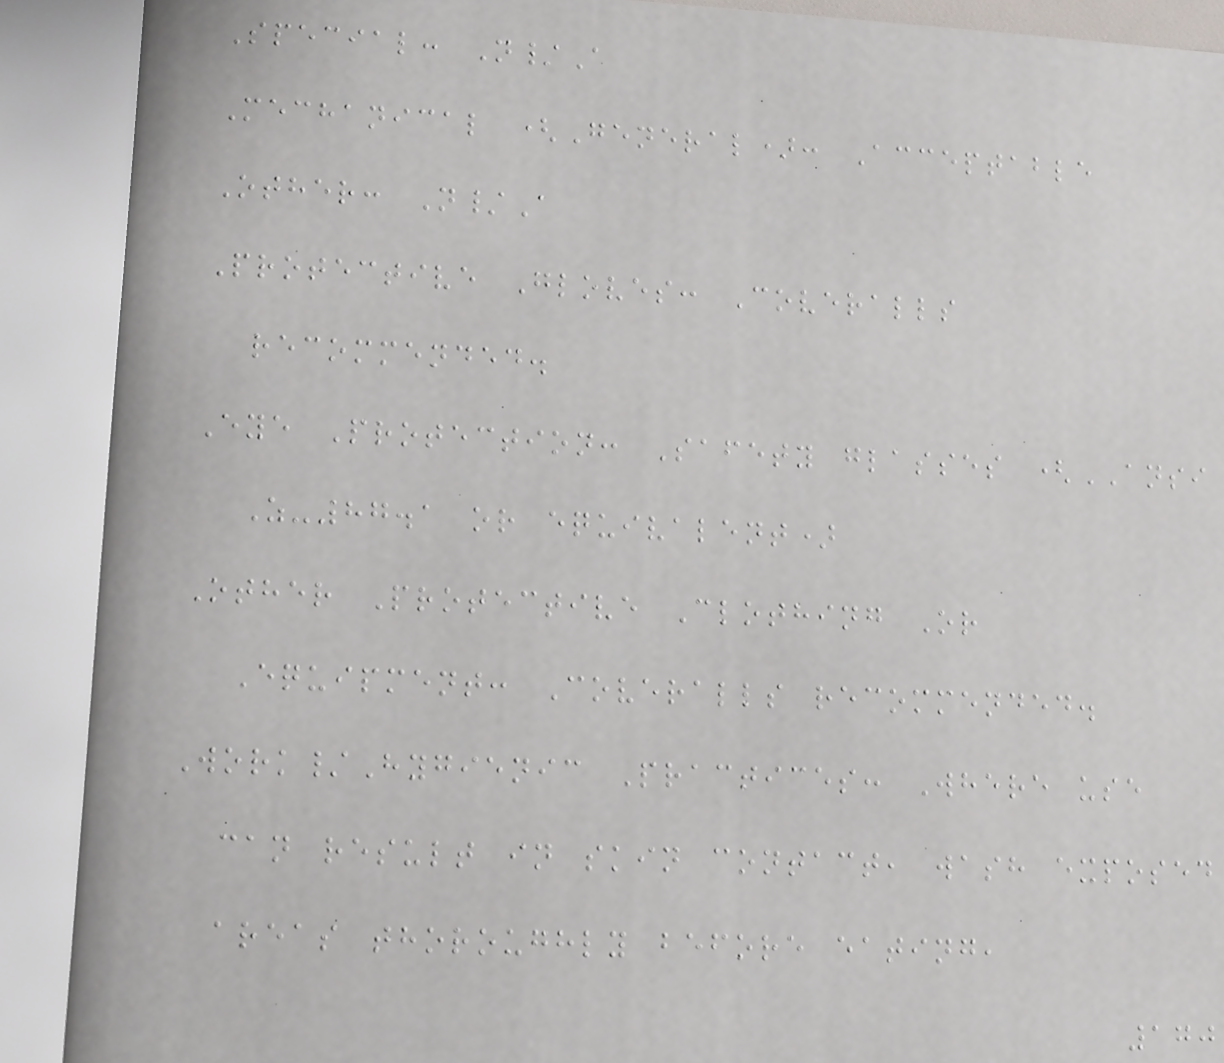Special: N/A
Mechanical (General): Acceptable
Other: N/A
Protective Gloves: Coveralls
recommended.
Eye Protection: Safety glasses (ANSI
Z-87.1 or equivalent)
Other Protective Clothing Or
Equipment: Coveralls recommended.
Work/Hygienic Practices: Where use
can result in skin contact, wash exposed
areas thoroughly before eating,
170
